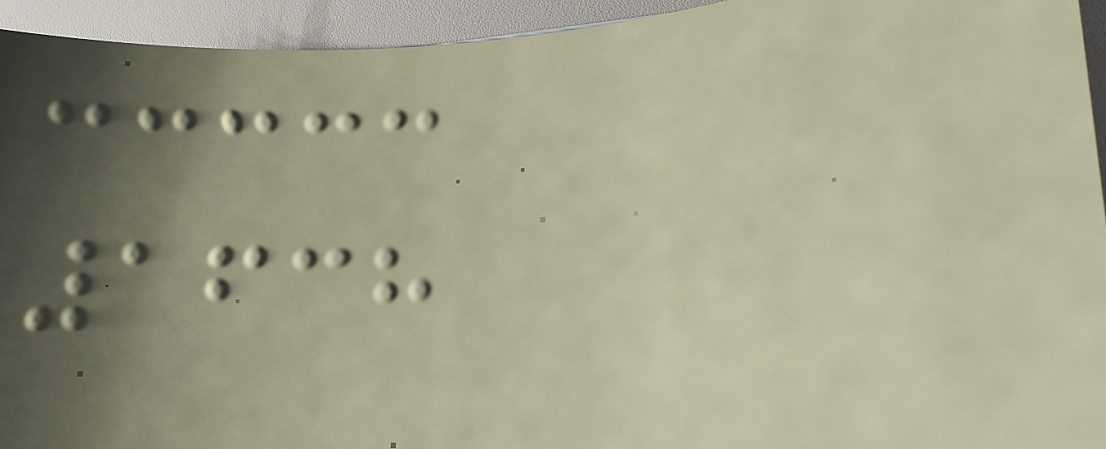1638
